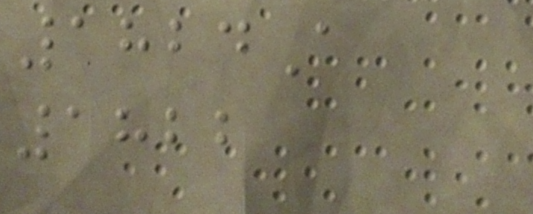1824A
1822
